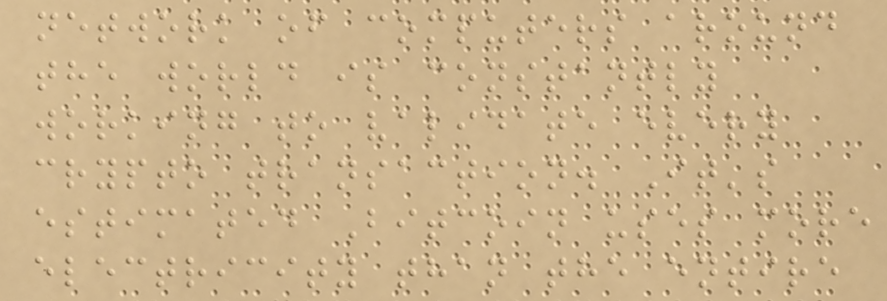network of computers around
the world is constantly
working to validate every
crypto transaction. It's
estimated Bitcoin uses more
electricity than the entire
